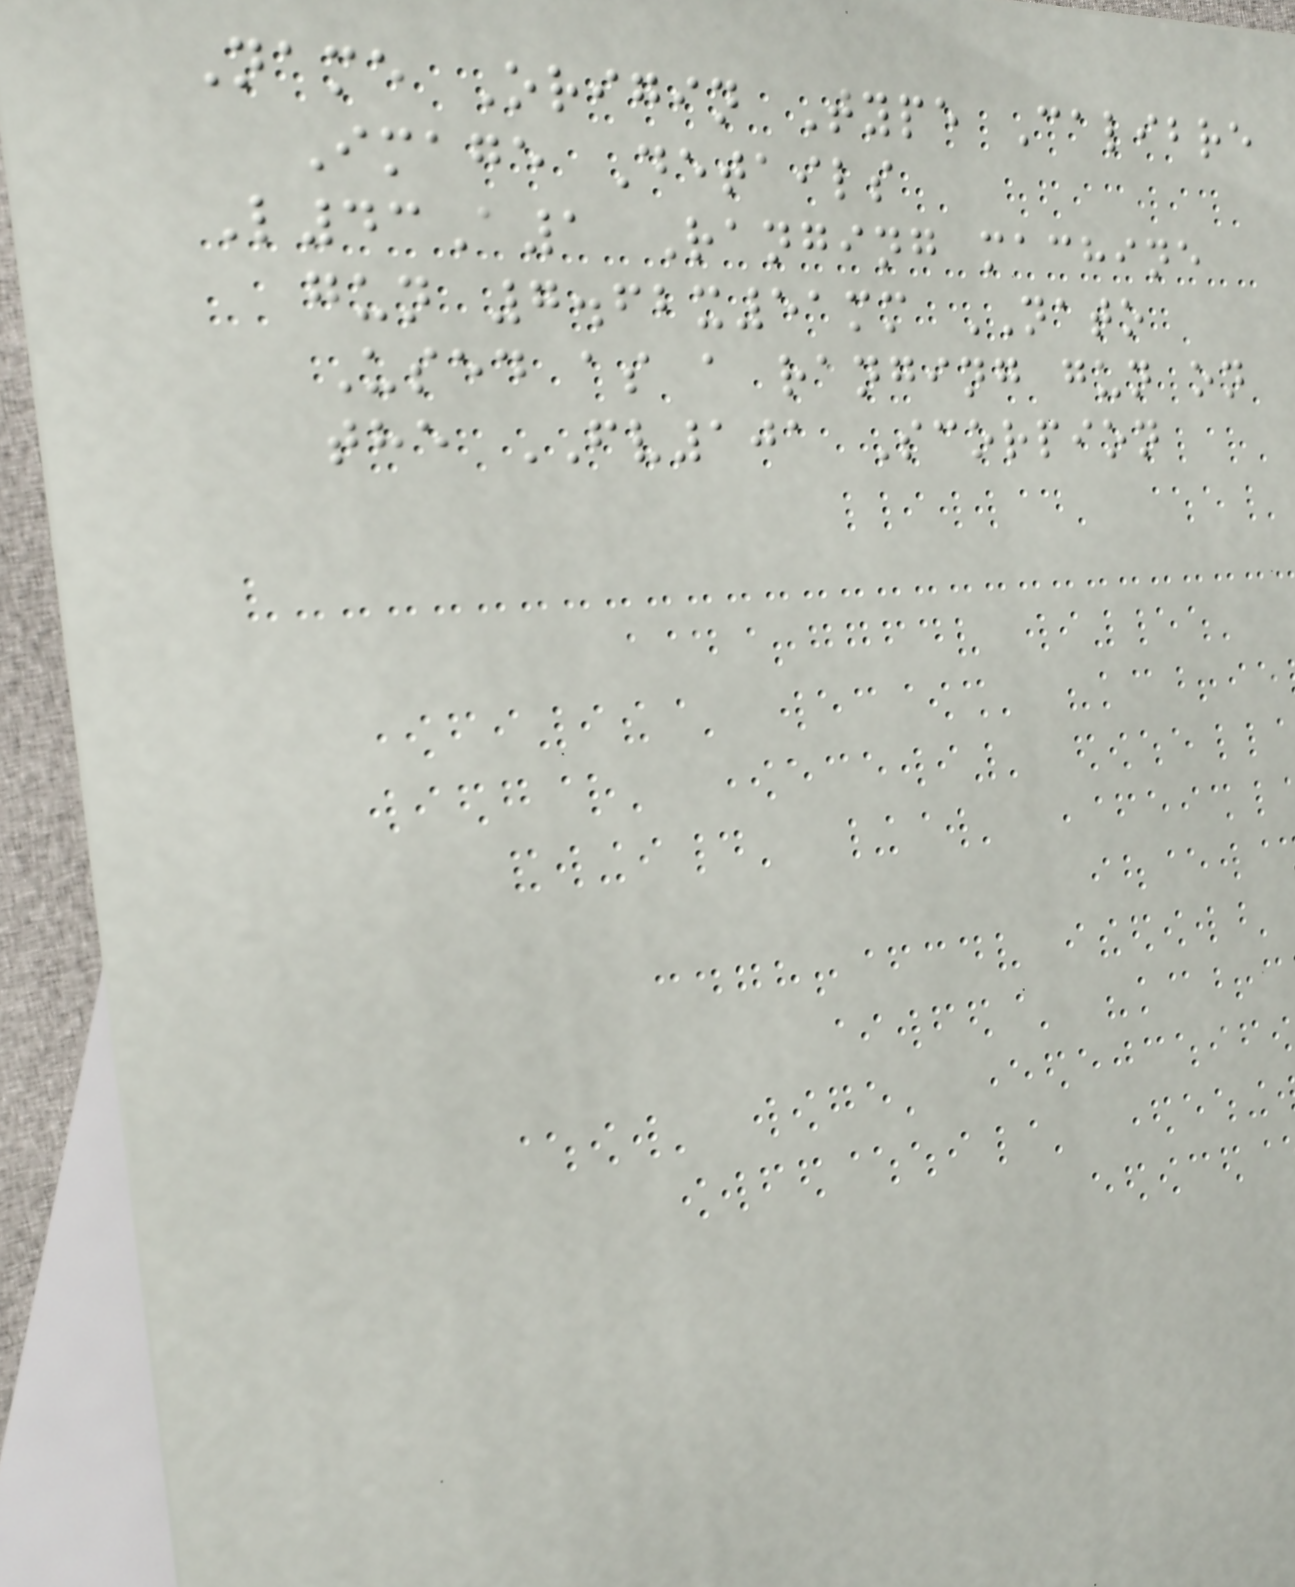Name Origin Type Calibre
Image Details
L43A1 Ranging machine
gun 7.62x51mm NATO
Used as a ranging gun on
the FV101 Scorpion
